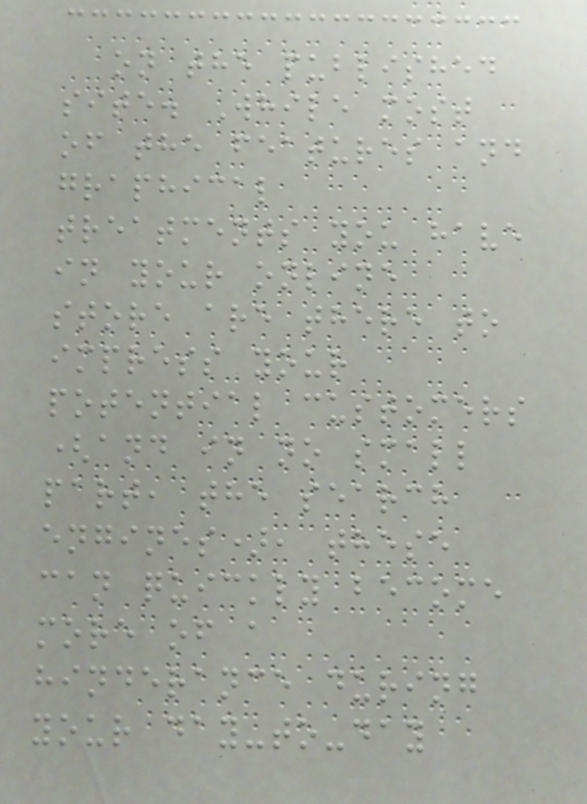on the published
site. While most
of the features and
graphical
treatments you have
in your online
store are there to
impress your
potential customers
(and in no small
part, the search
engines), these
can quickly become
more of a
hinderance during
your day-to-day
